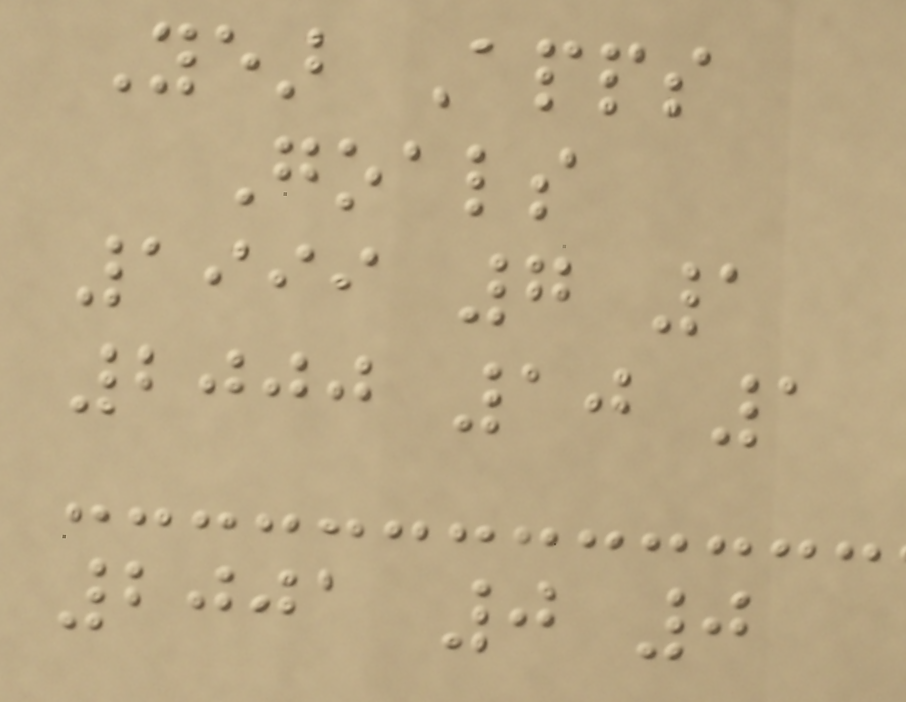Year Apps
Goals
1999 7 1
2000 10 1
2001 0 0
